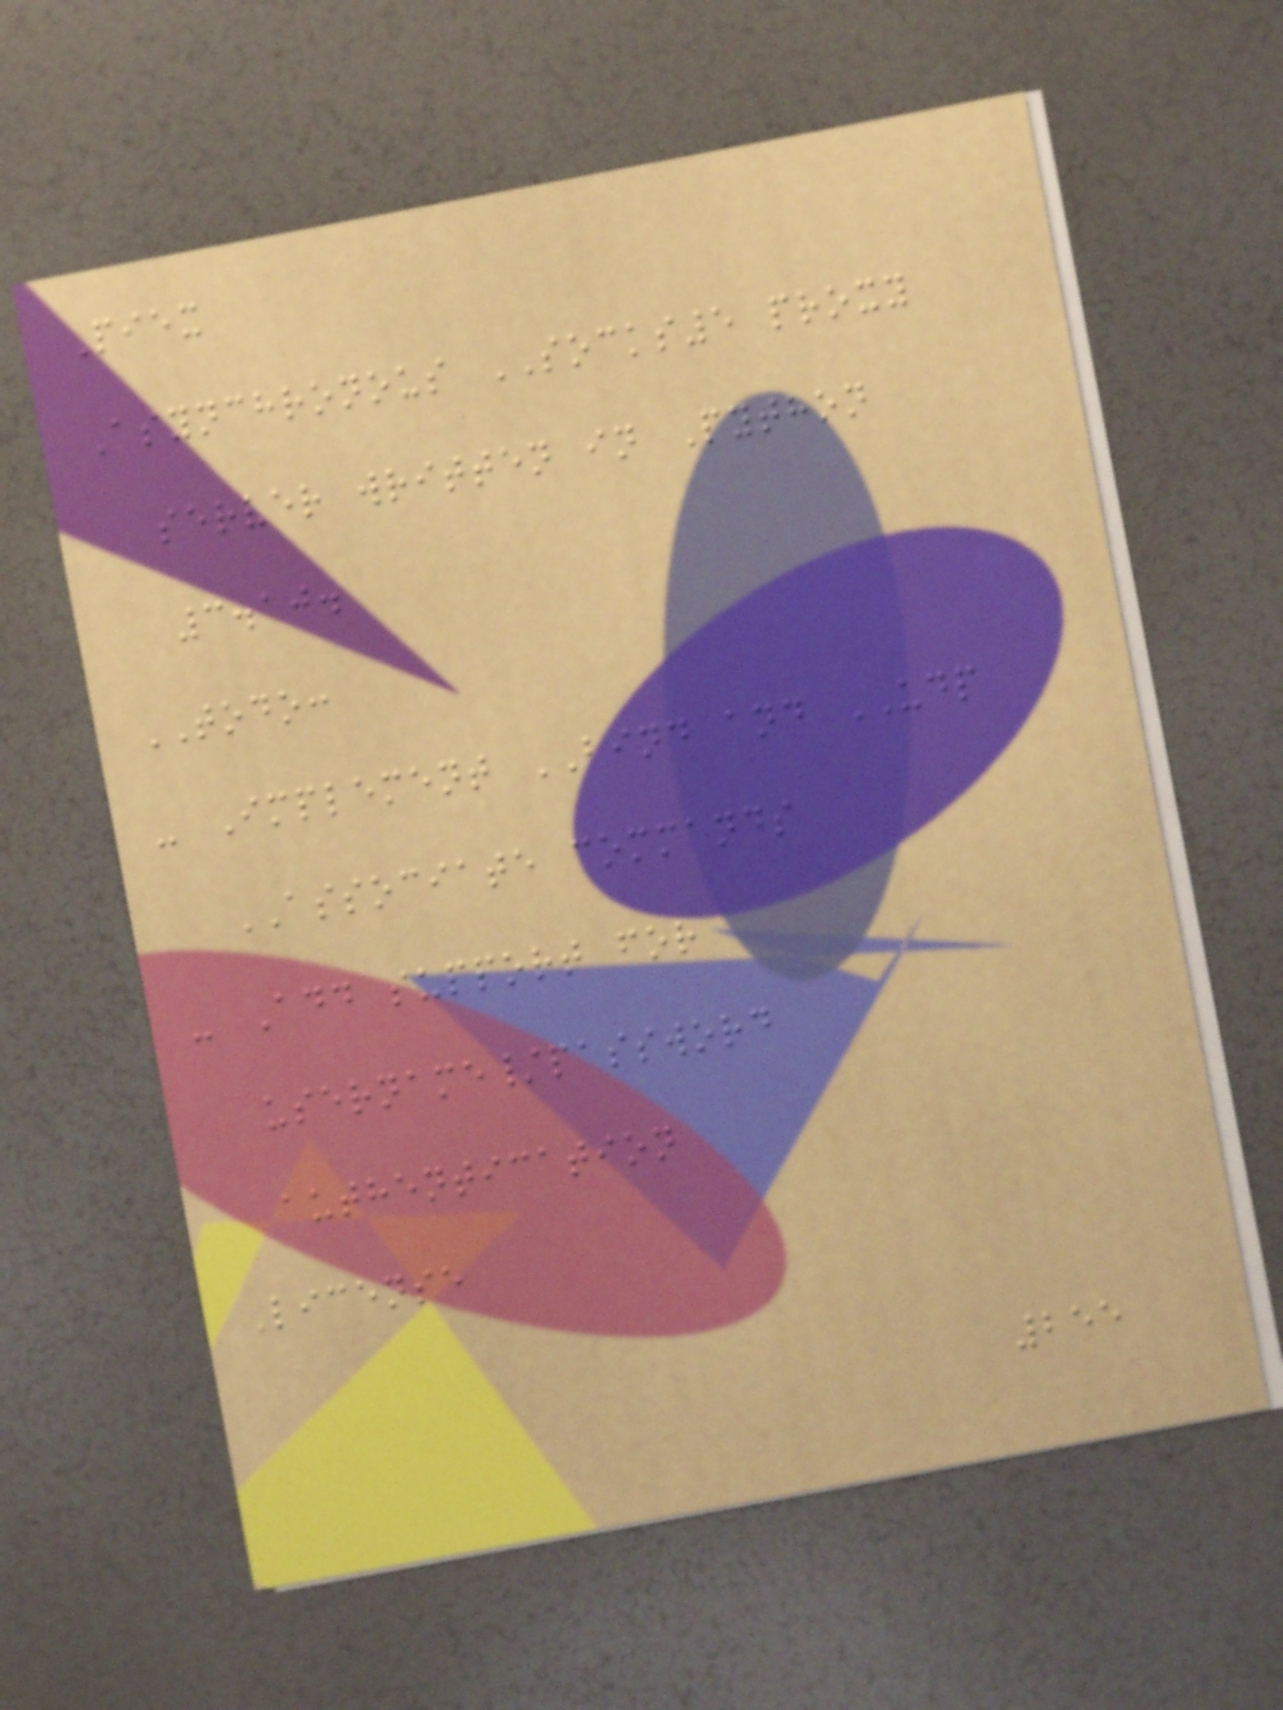Piex
Asynchronous SOCKS5 proxy
server written in Python
3.10.
TODO:
- Implement BIND and UDP
ASSOCIATE commands
- Add support for
username/password
authentication
License
255
